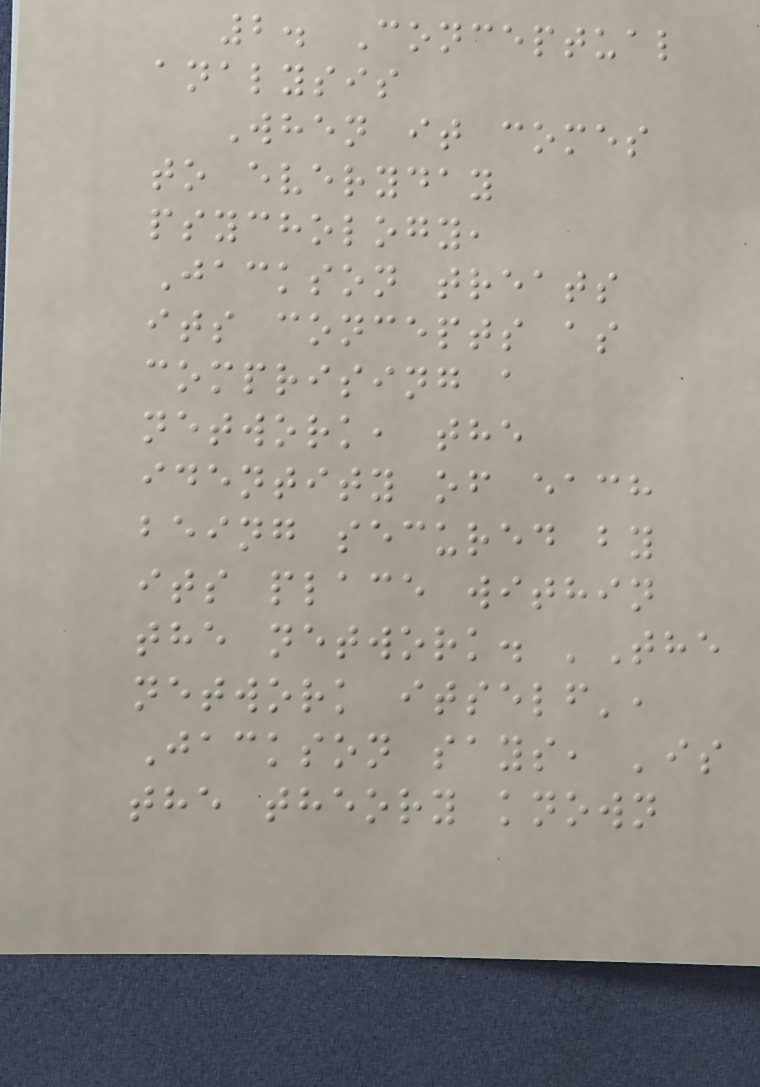2. Conceptual
analysis
When it comes
to everyday
psychology,
Jackson treats
its concepts as
comprising a
network, the
identity of each
being secured by
its place within
the network. 'The
network itself',
Jackson says, 'is
the theory known
